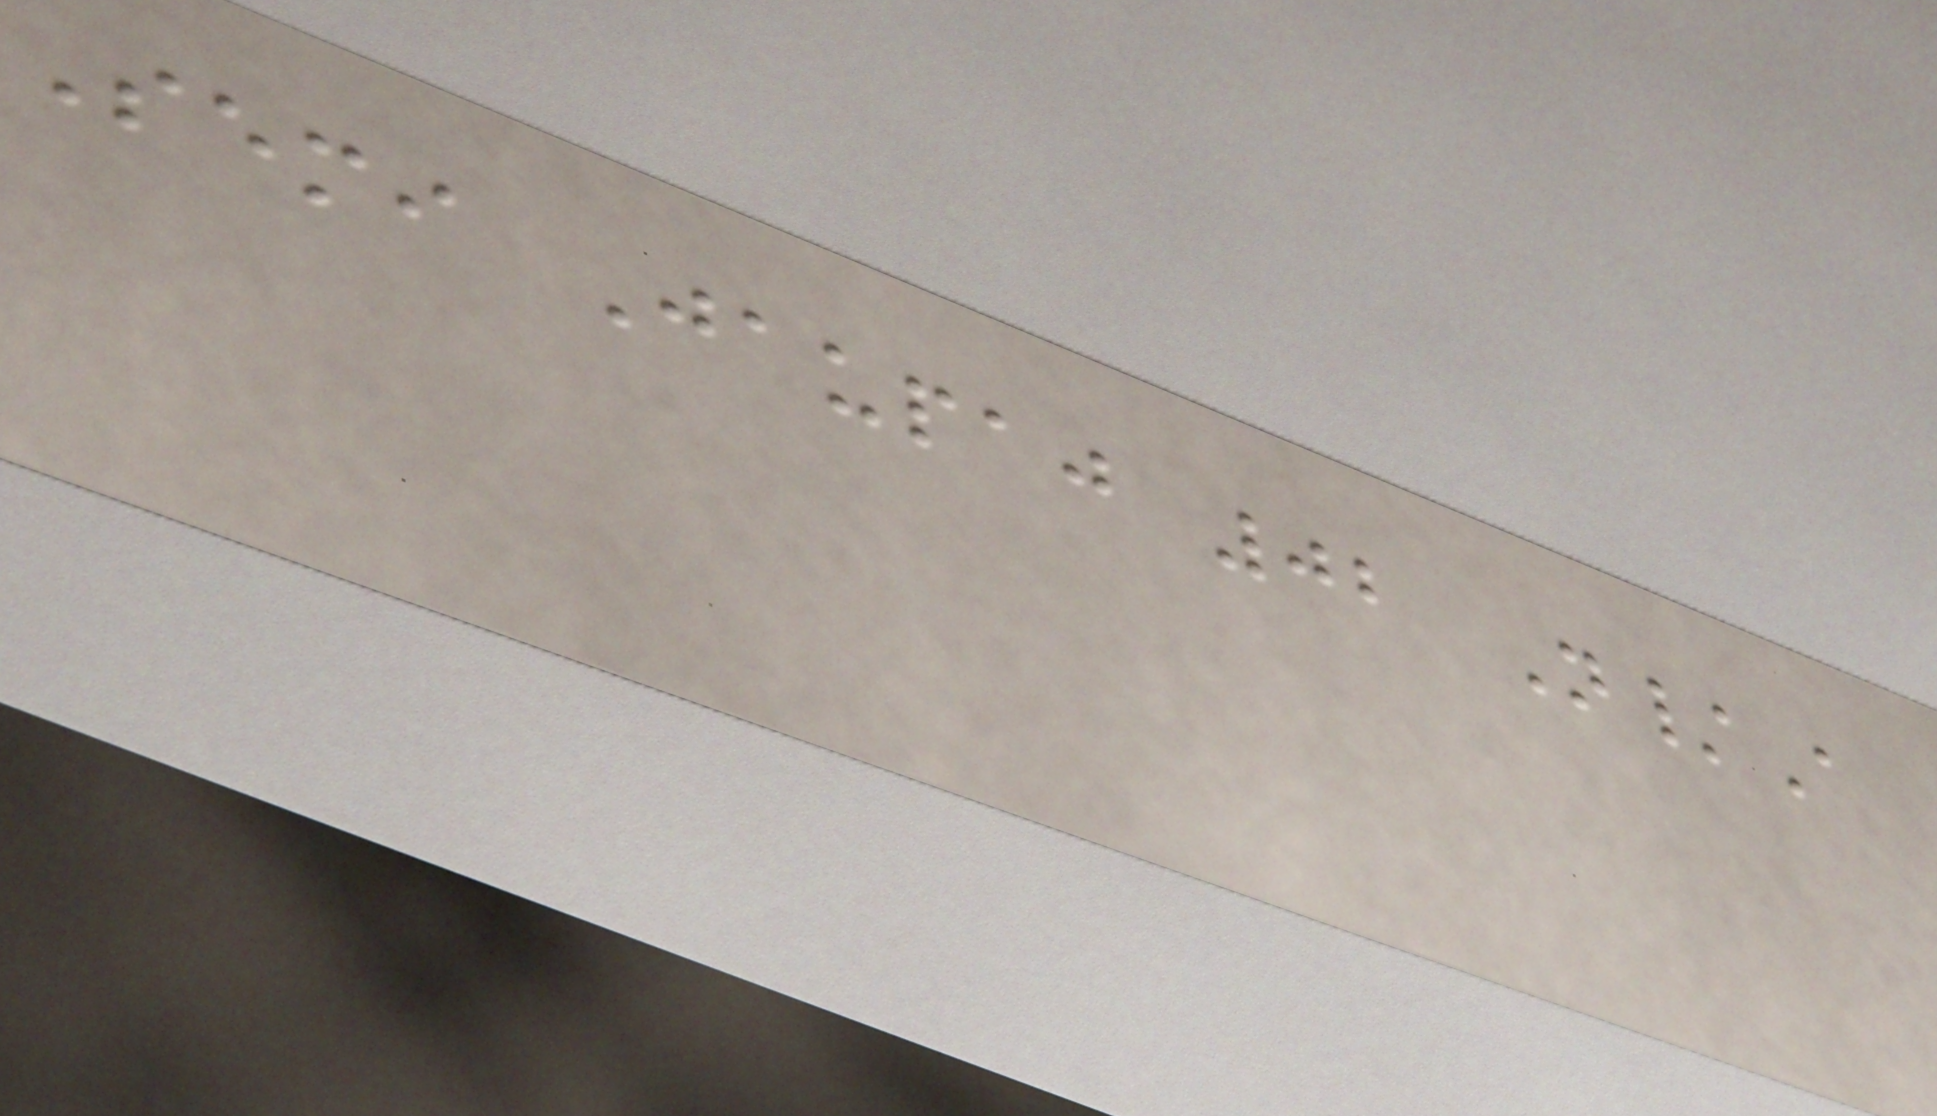Semi Jaupaj 02 N/A
